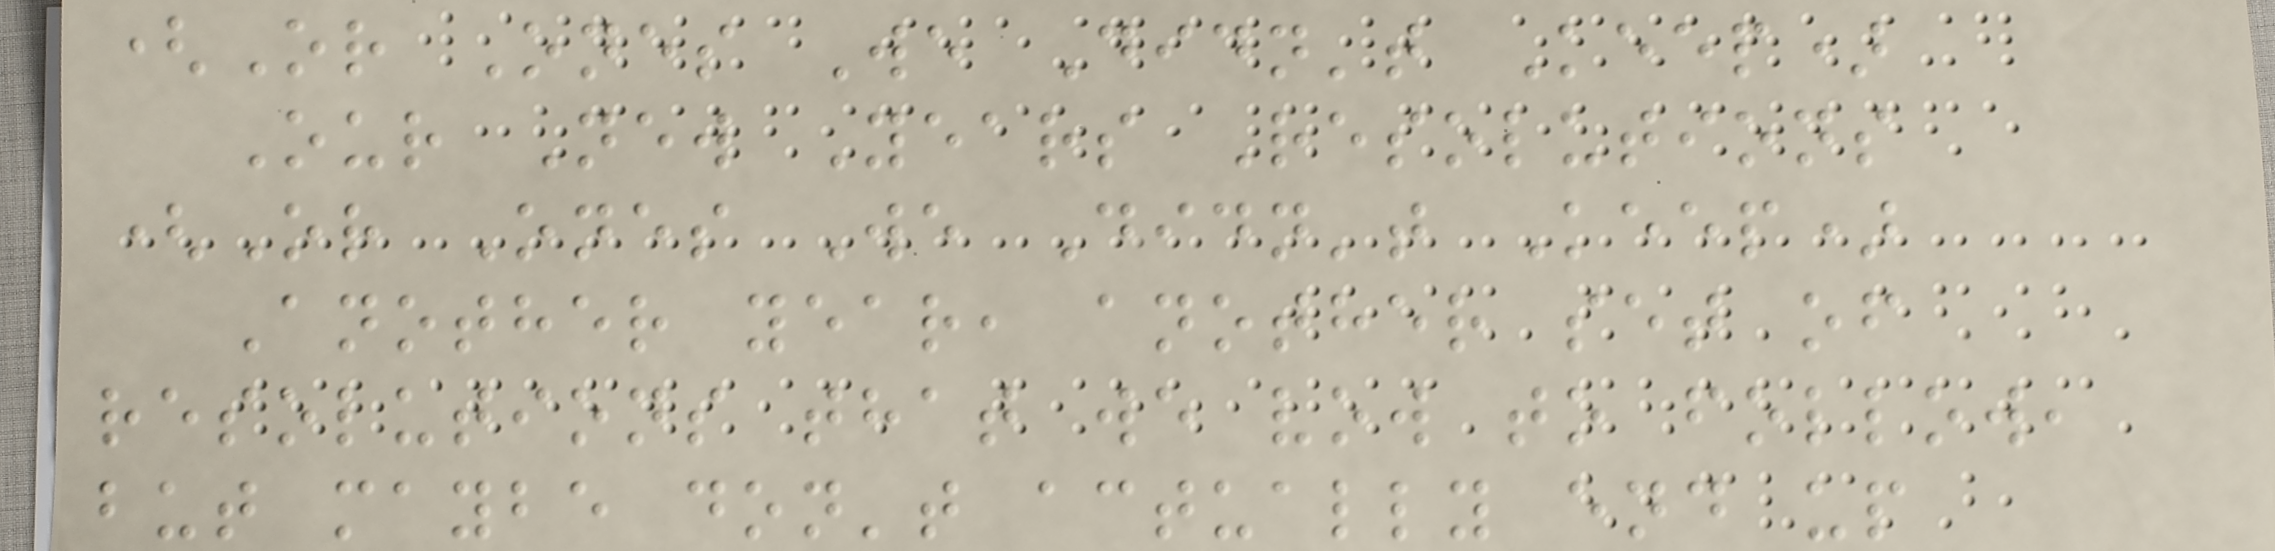(Or Ones We Didn't Keep)
Our New Years Resolutions
(Or Ones We Didn't Keep)
Another year, another set of
resolutions that we vow to follow,
but maybe don't actually end up
